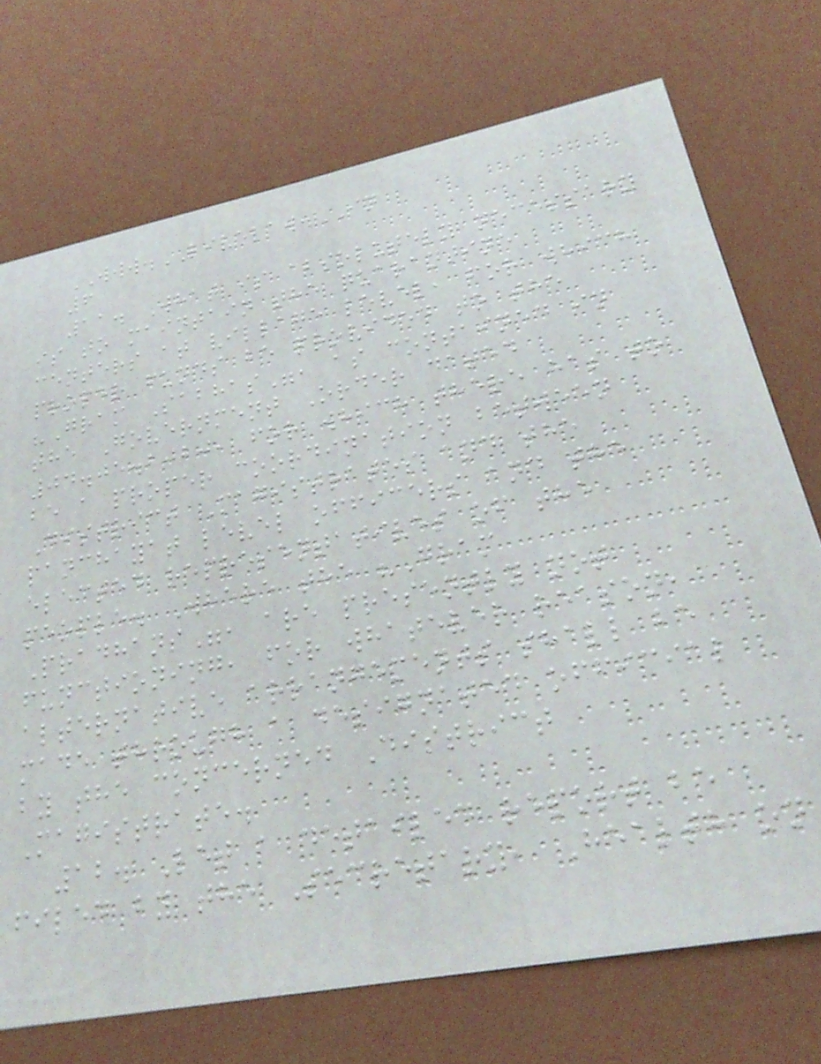WWW.LIVELAW.IN
6
11. What is absolutely necessary
is to maintain the quarantine
centers at village level, for which
proper funds be provided to the
"Gram Sabhas", as contained in
the Government Order dated
04.05.2020, for which there has to
be a proper coordination between
District Magistrates and the
panchayat level officers and the
elected representatives of the
people. Where the "Gram
Pradhans", are presently not
functioning, for whatever reason,
alternative arrangements shall be
made through a designated official
by the concerned District
Magistrate.
12. Let a detailed report be
filed by the Secretary, Health on
